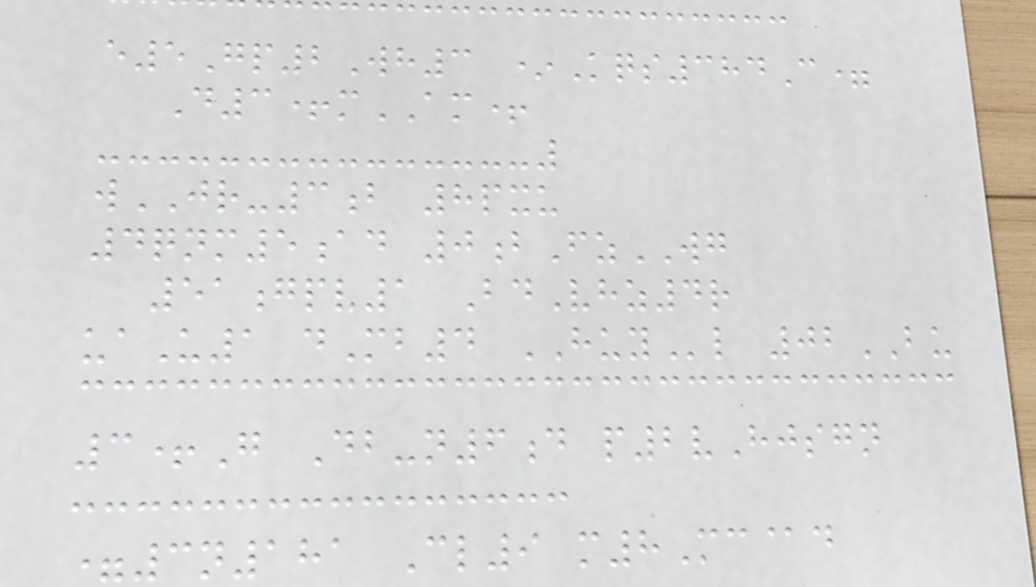e5Gp2Wh3 *Kqs384C=
D3+mAM+
wJR-3b 8pxu
4qnm5ad 0bFzWG
51gpv1 BdVhz4r
uaU1 dMb4 HUYl 02BU
3+G Db-n6d p2vHjsgn
=3n181 Cl9 m8Mc@d
